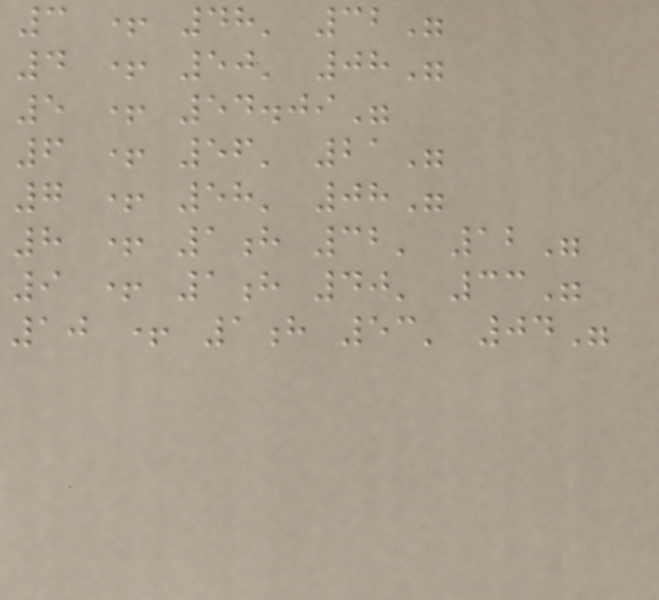3 + 48' 32"
4 + 50' 08"
5 + 54.09"
6 + 56' 21"
7 + 58' 08"
8 + 1h 32' 12"
9 + 1h 40' 33"
10 + 1h 53' 04"
